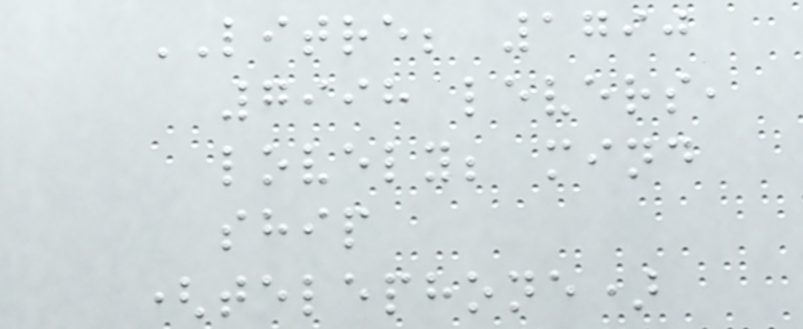LITRE; 1790
7998 levers,
lovely; mind
ship
(telephone)
